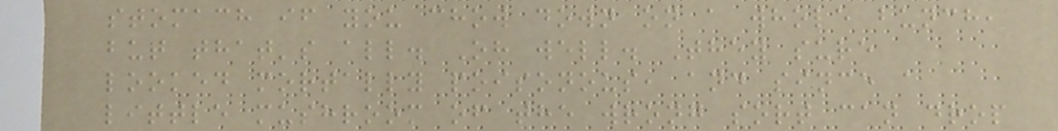stomach if you chow down on a whole bunch,
but that's all. Oh well. They sure
looked mortally poisonous, and since a
little mushroom of the wrong sort can drop
